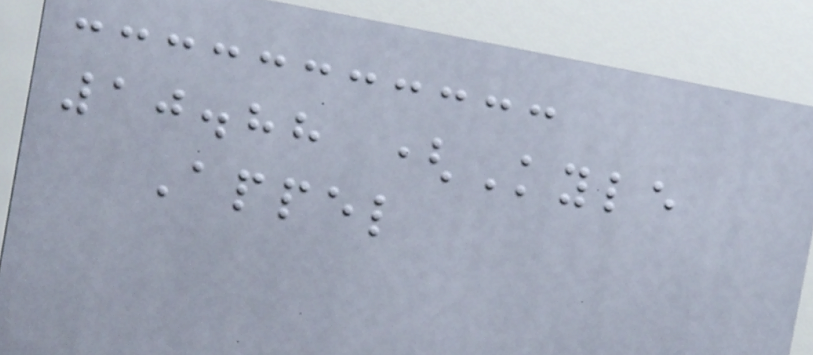10.88 (Kyle
Appel
